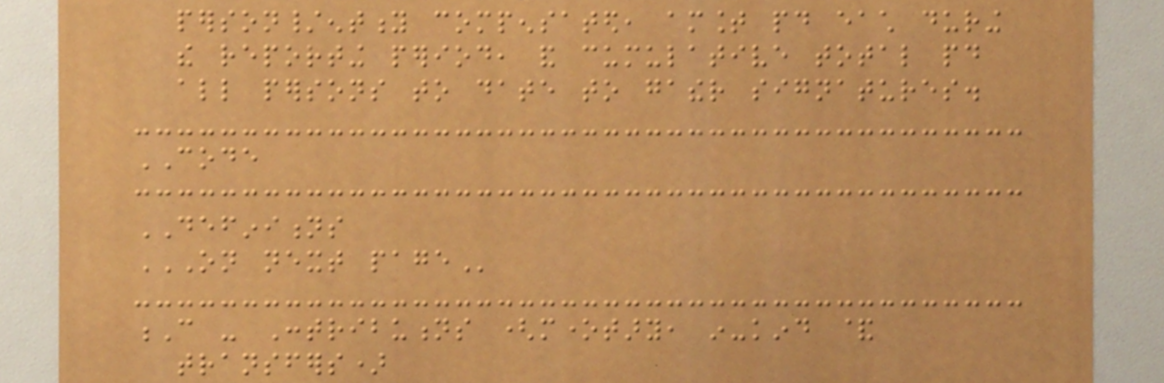person/entity compensated, amount paid each during
the reporting period, and cumulative total paid
all persons to date to gather signatures.
CODE
DEFINITIONS
ON NEXT PAGE
C - Contributions (monetary, in-kind &
transfers)
